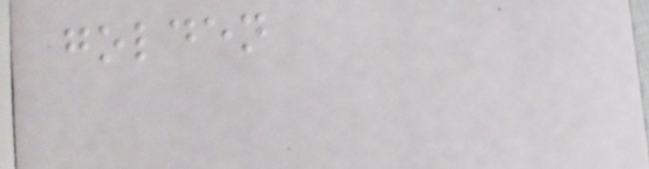golden
